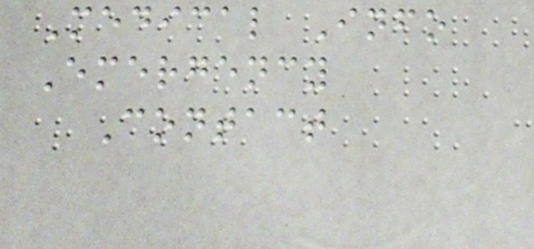Medical Info
Emergency
Contact
